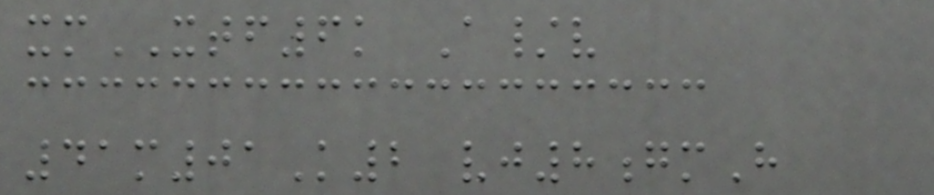xmXTF6k A/v
41m01K2 vj8gmH
